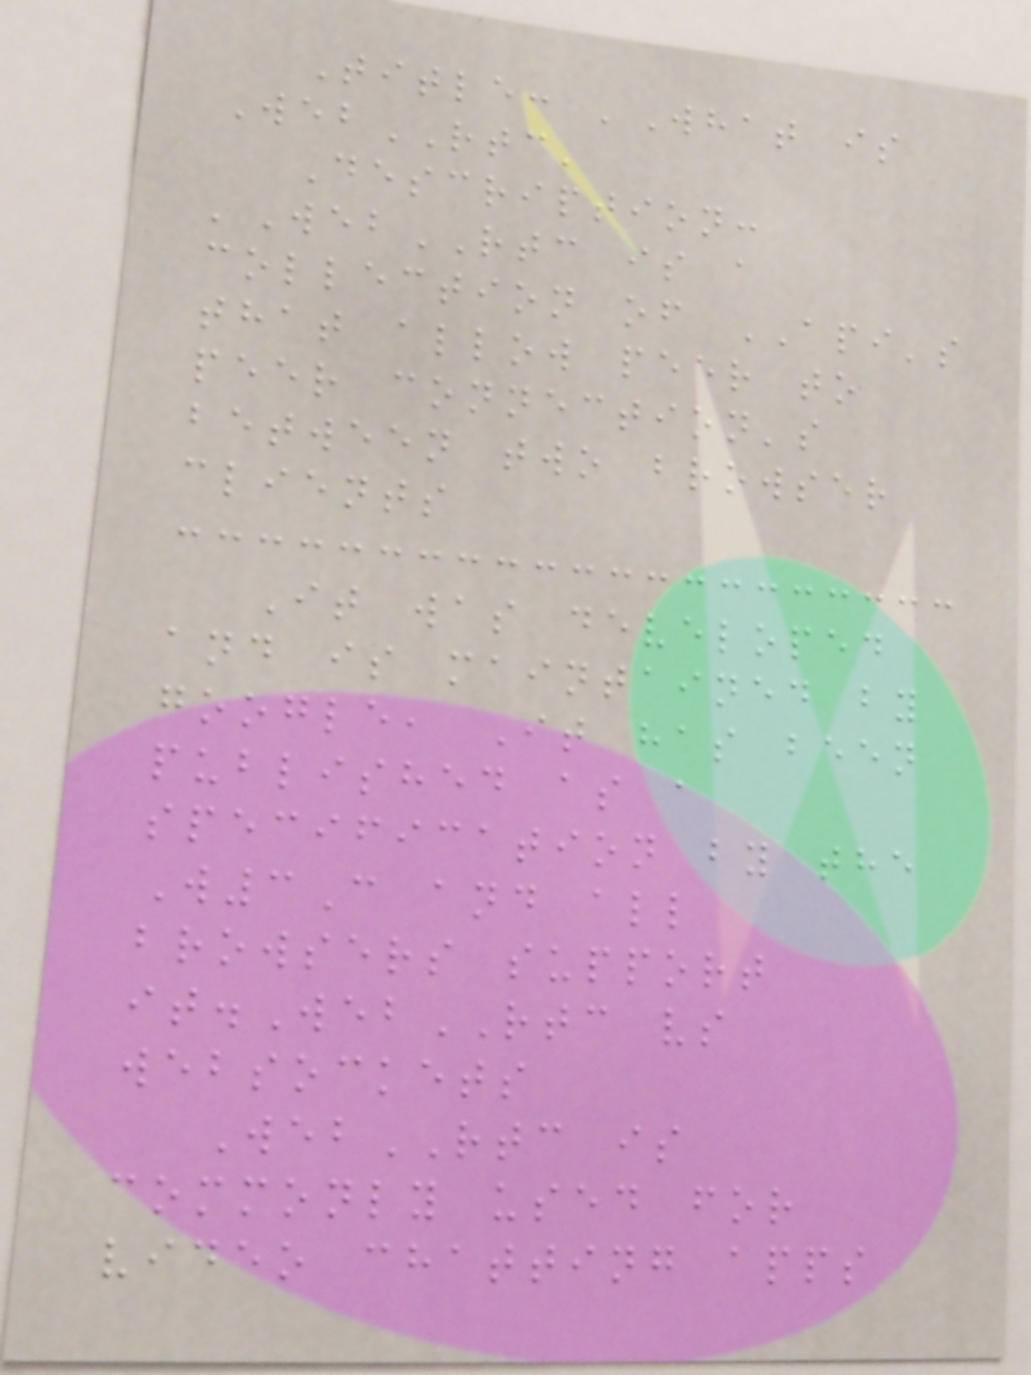Title: 'What is
WebRTC'
Description:
'WebRTC is a
collection of API's
that allow peer to
peer connection's
between two browser
clients
It was developed
and is maintained by
google, It has been
published as a
specification by the
W3C and all
browsers support
it.WebRTC vs
websockets
WebRTC is
commonly used for
video chatting apps
